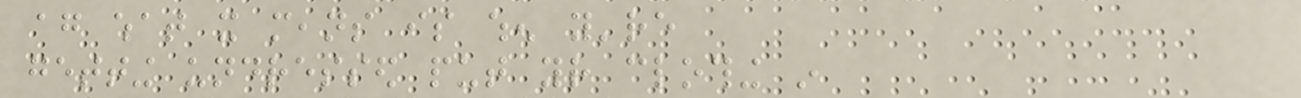again what it means is when you're
getting undressed put your clothing in
